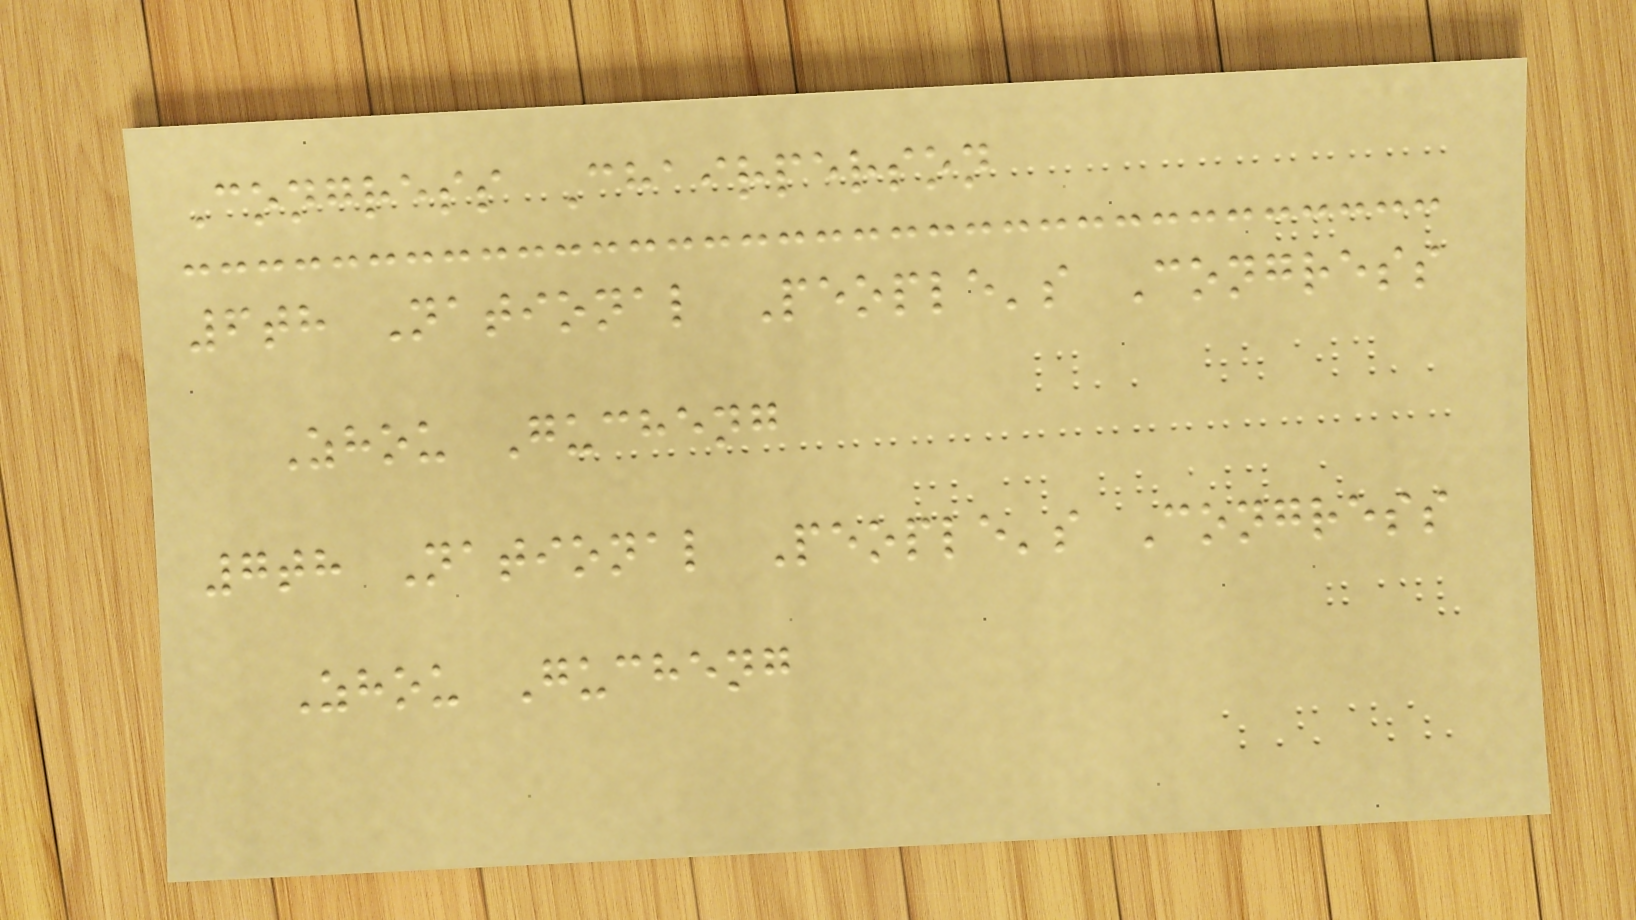Congress Chairperson
6th National People's Congress
Zhou Gucheng
7th National People's Congress
Zhou Gucheng
